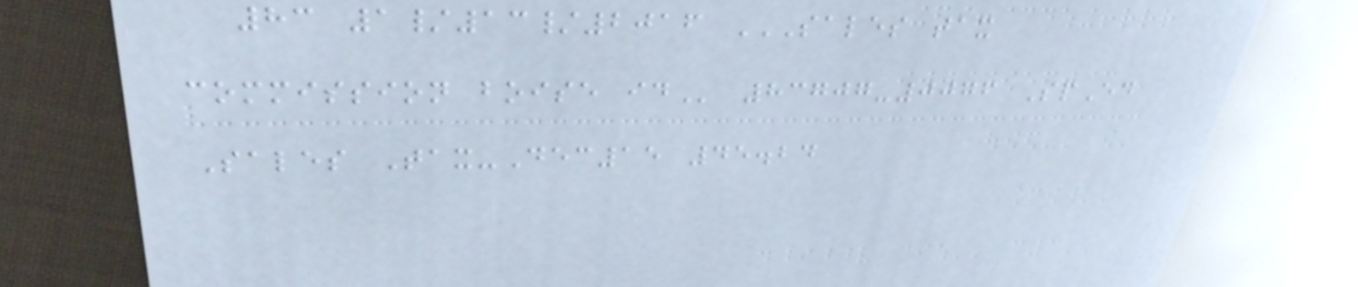83 1/13/2016 SALES TAX
COMMISSION BOISE ID 83707-0076 SpEd
Sales Tax-Dec15 45.24
